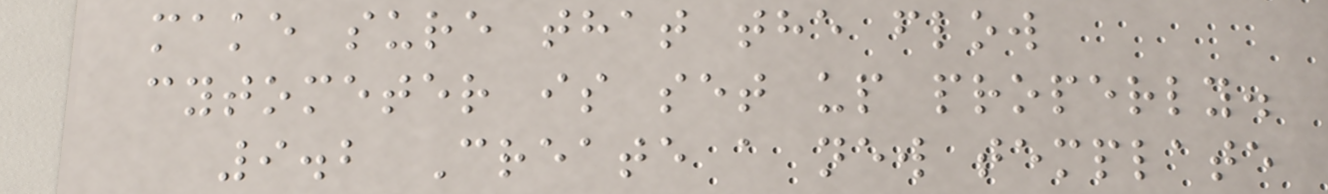make sure that the flow
cytometer is set up properly.
9.2 Create a new template
